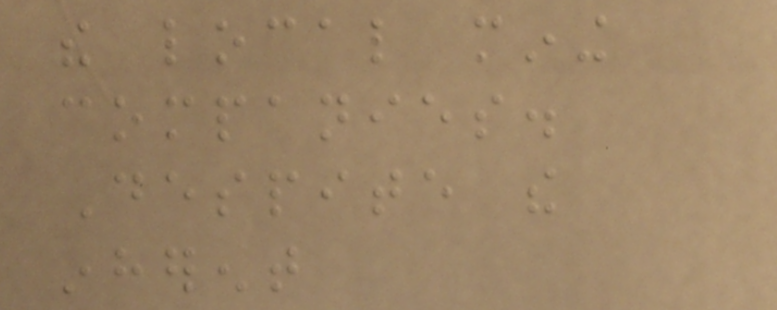the local mining
companies.
Despite the
inherent
